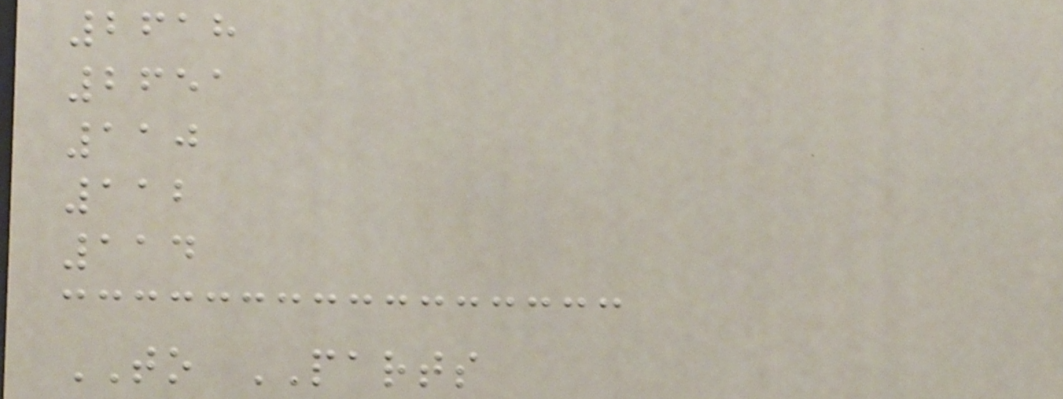2618
2651
110
112
114
TO PARTS
